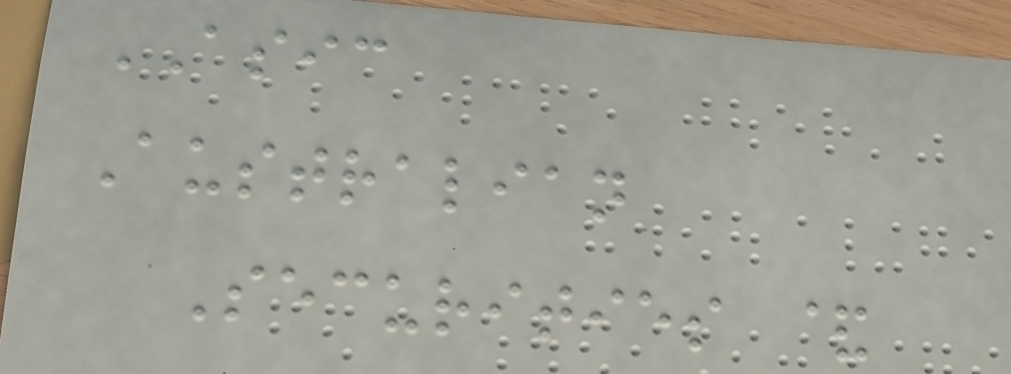ASIC
Australian
Securities &
